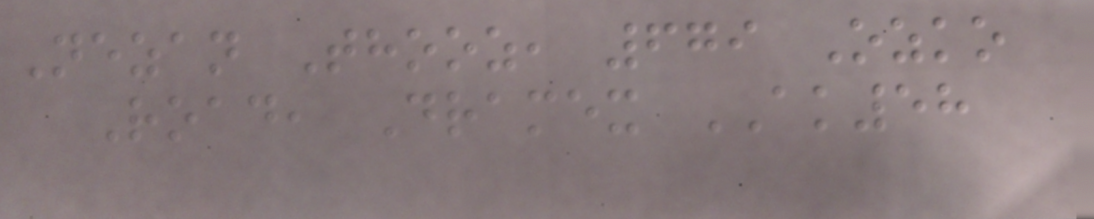Nezan Thooz, 679 Ozko
Road, Dramex AK58
